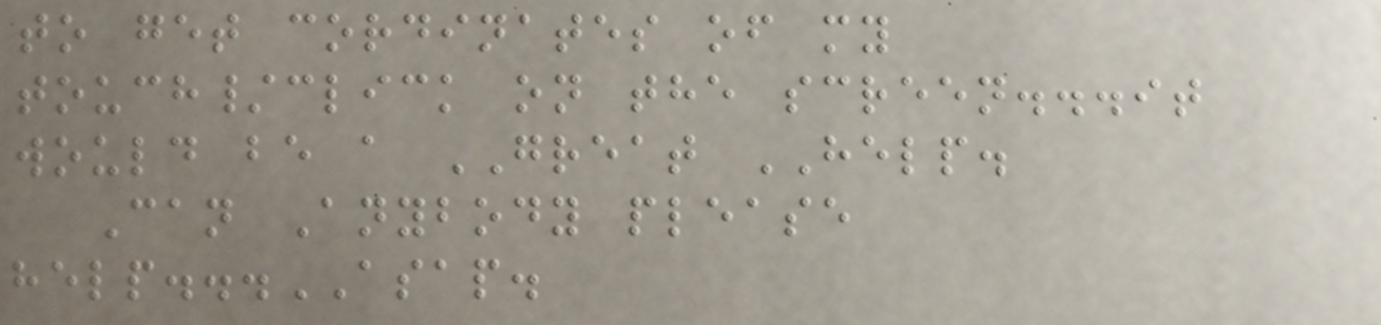to get cordinates of my
touch/click on the screen...it
would be a GREAT HELP.
Can Anybody please
help...ASAP.
